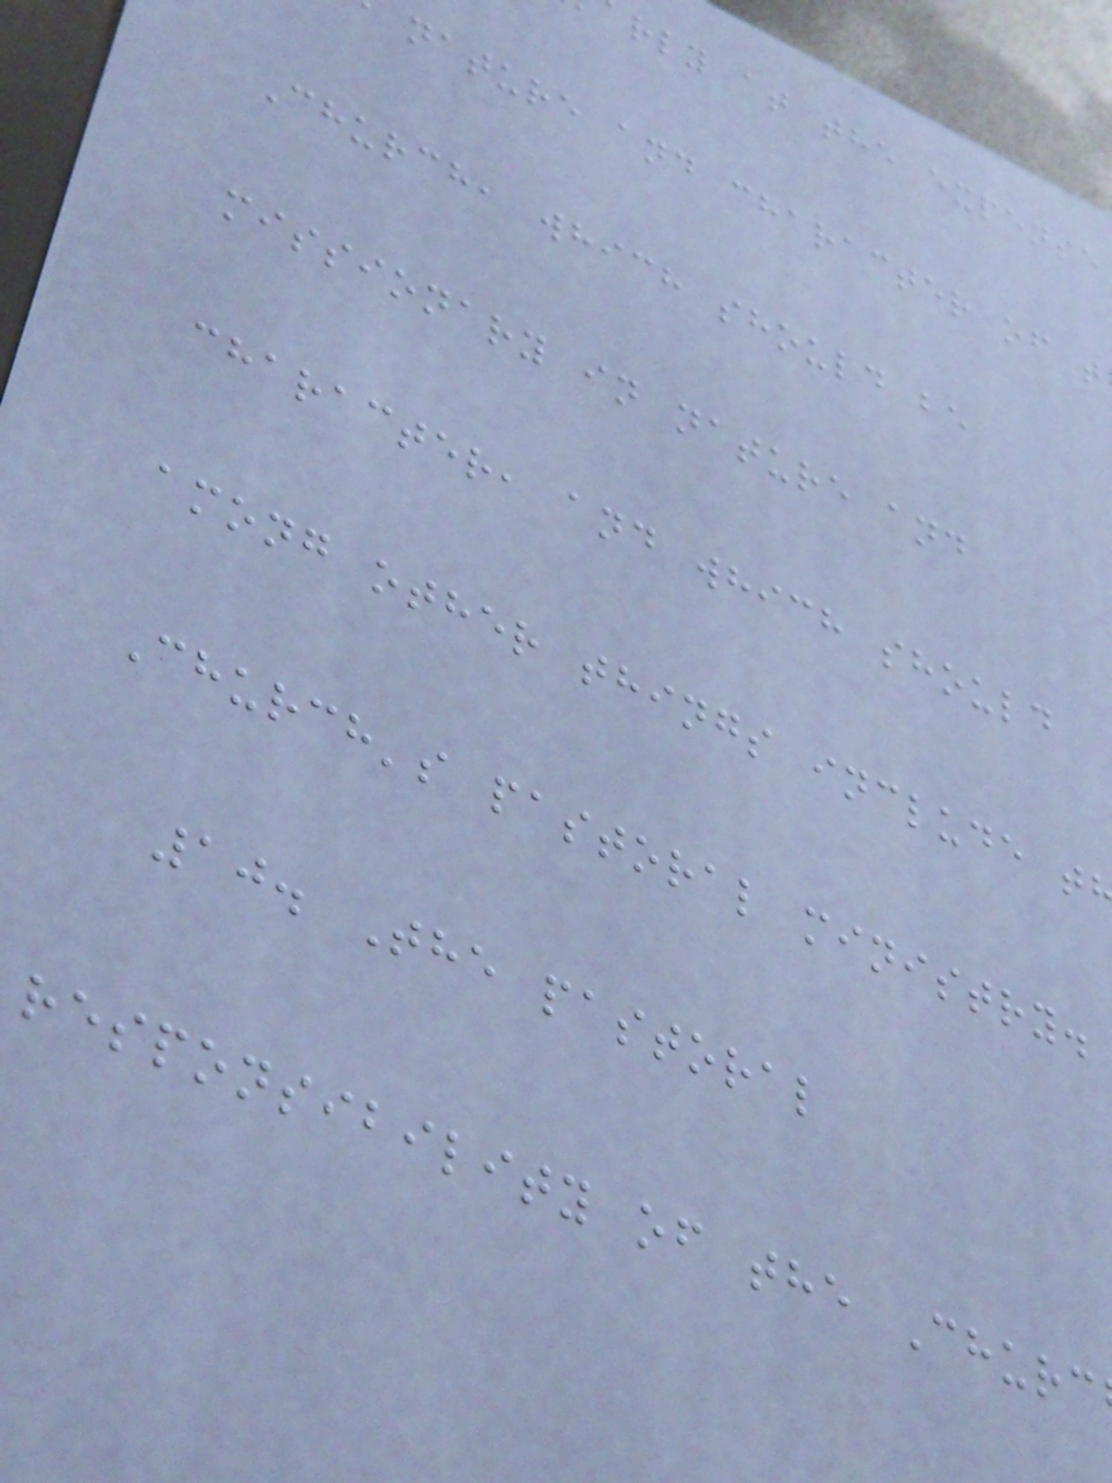rly at the expense
nature and character of t
Church, which should be
missionary in nature and
character, and which should
among other things include t
Church's pastoral ministry.
10. The pastoral
responsibility of the Churc
